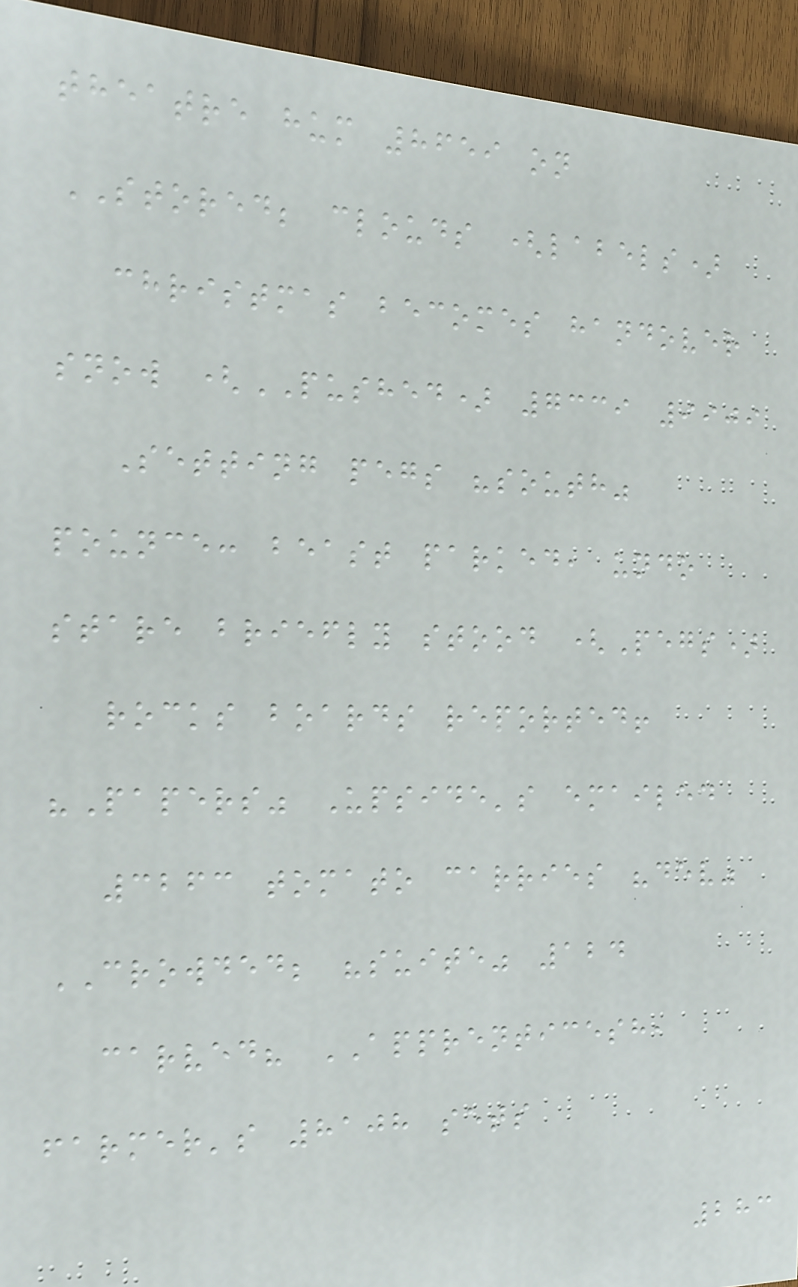theatre hum 8659 on
STORED; clouds (labels)
christmas becomes handover
snow (PUSHED) 7339 9909
Setting pegs "south"
pounce: beast parked, undo
stare briefly stood (Pegs)
rocks boards reported!
"Papers" Upside's emailed
3263 tomato carries "dev"
CROWDED; "suite" 124
carved? APPRENTICESH,
farmer's 8108 sets
283
